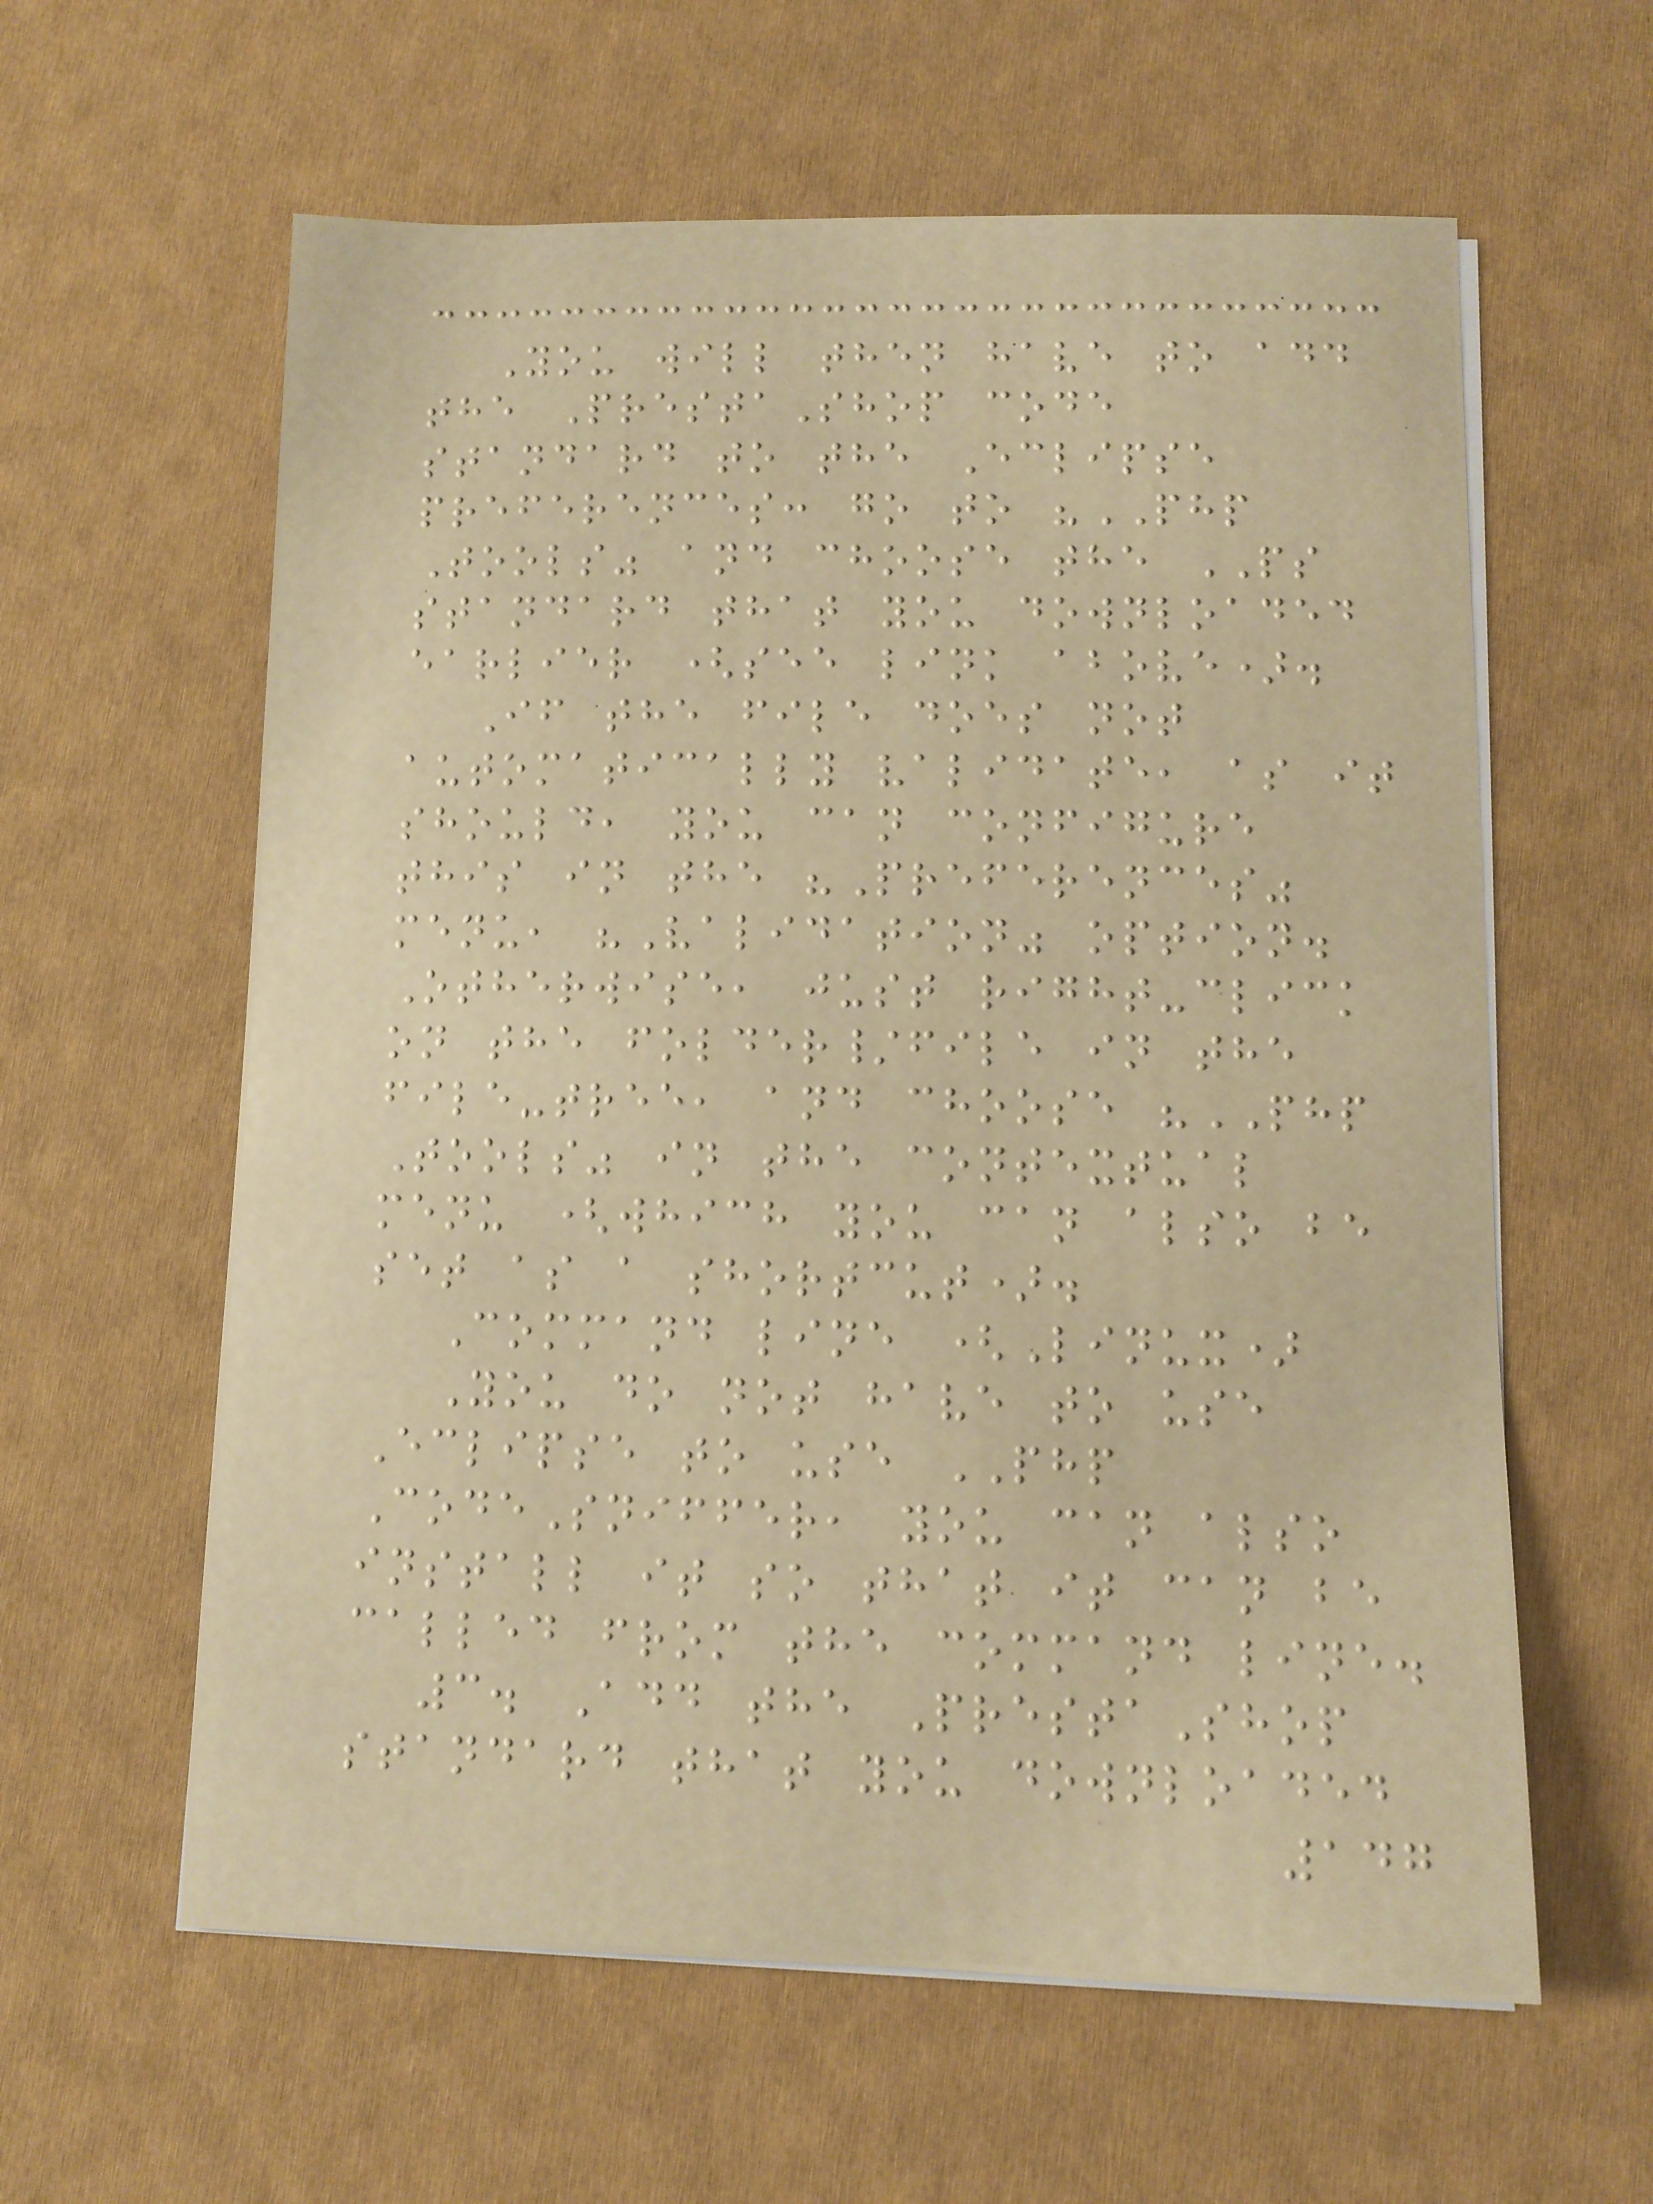You will then have to add
the PrestaShop code
standard to the Eclipse
preferences: go to "PHP
Tools" and choose the PS
standard that you downloaded
earlier (see link above).
If the file does not
automatically validate, as it
should, you can configure
this in the "Preferences"
menu, "Validation" option.
Otherwise, just right-click
on the folder/file in the
file-tree, and choose "PHP
Tools" in the contextual
menu (which you can also be
set as a shortcut).
Command line (Linux)
You do not have to use
Eclipse to use PHP
CodeSniffer, you can also
install it so that it can be
called from the command line.
3. Add the PrestaShop
standard that you downloaded
147
